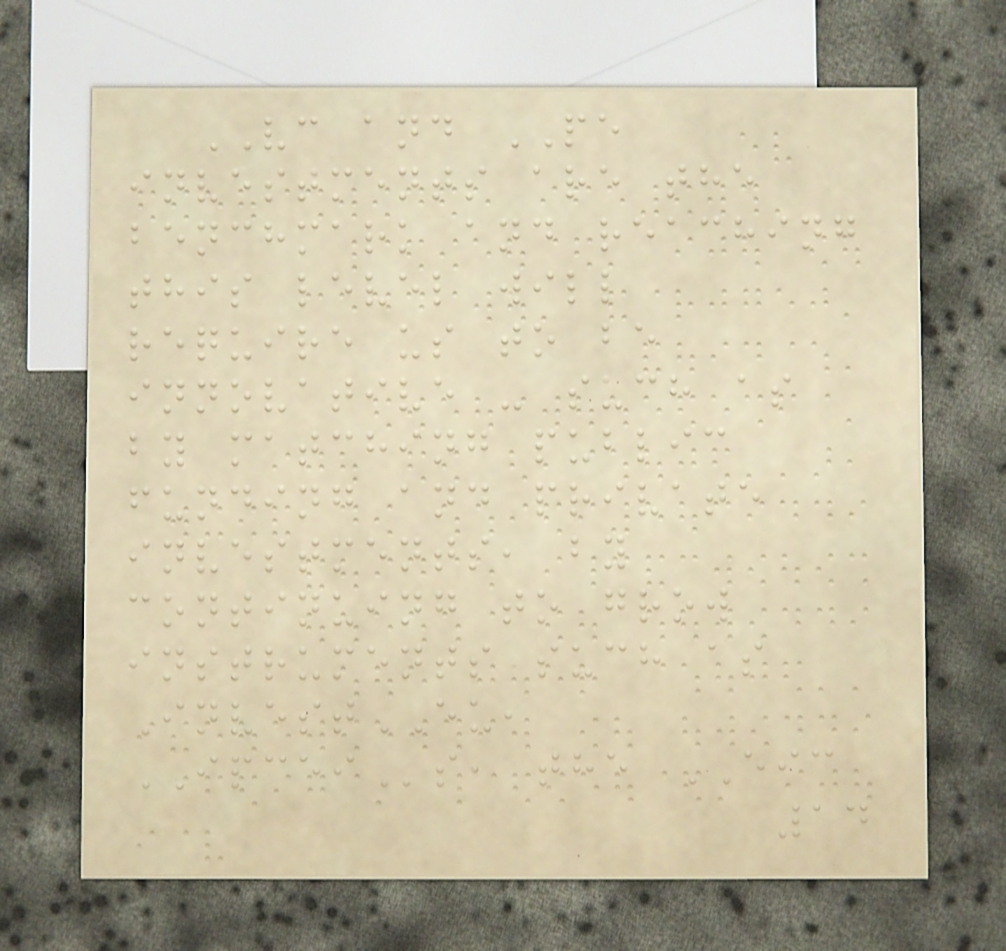VC and PE
investments are the
benchmark and reaching
this level will
require us to be
innovative - such as
by matching public
funding and private
investments, by
continuing to grow
instruments such as
InvestEU,
IPCEIs, the EIC
14
